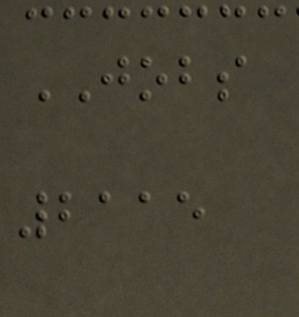JOBS
2115
